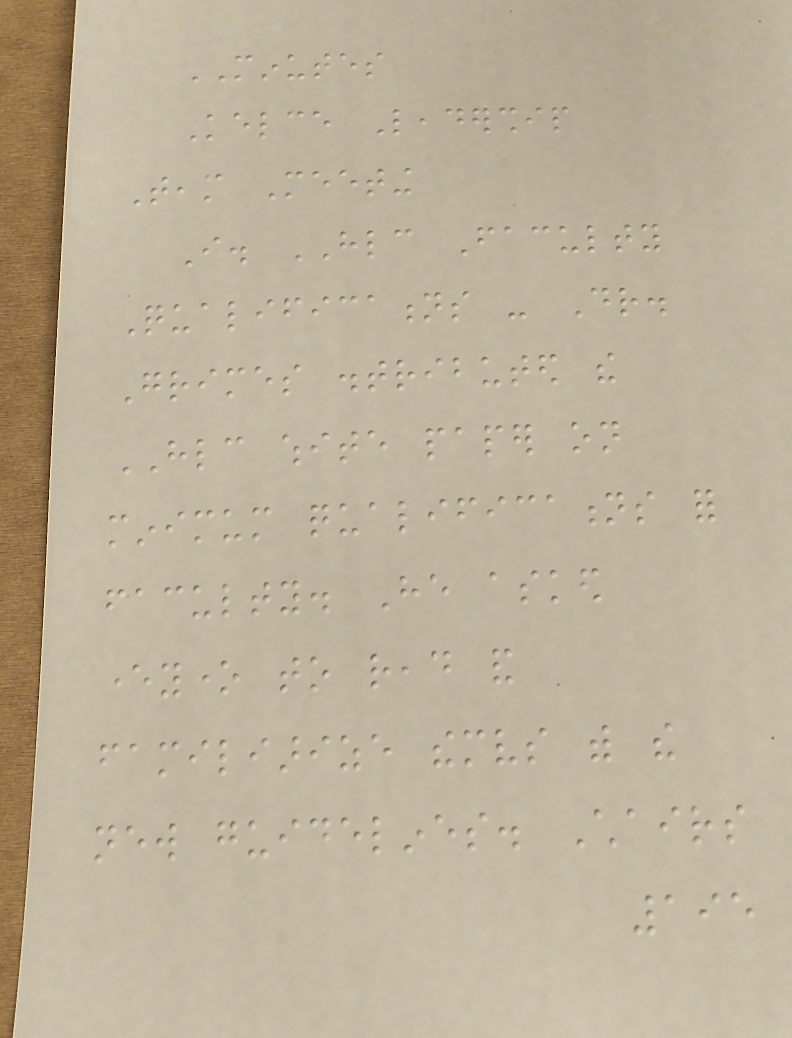MINUTES
Kelce Leadership
Team Meeting
I. HLC Faculty
Qualifications - Dr.
Grimes distributed the
HLC white paper on
minimum qualifications for
faculty. He asked
everyone to read and
familiarize themselves with the
new guidelines. Chairs
195
